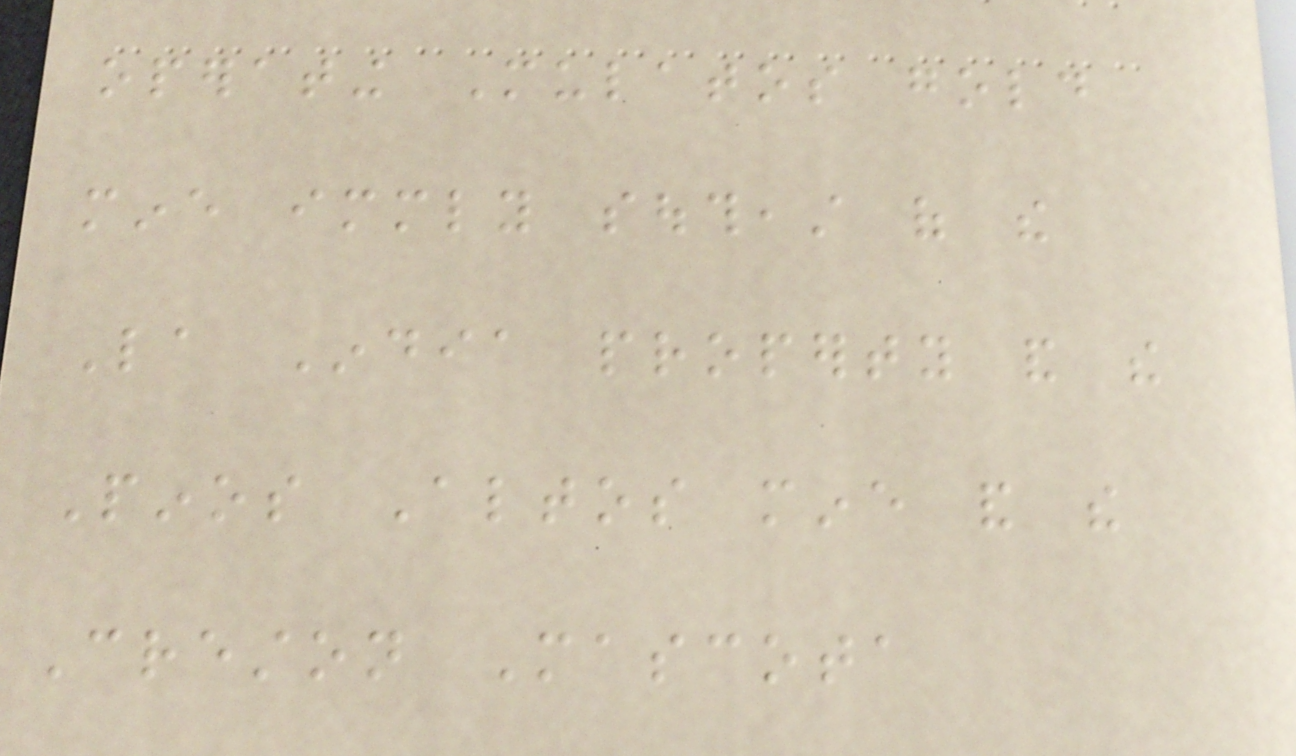operating Mulatos gold
mine immediately southeast of the
La India property and the
Pinos Altos mine and the
Creston Mascota
